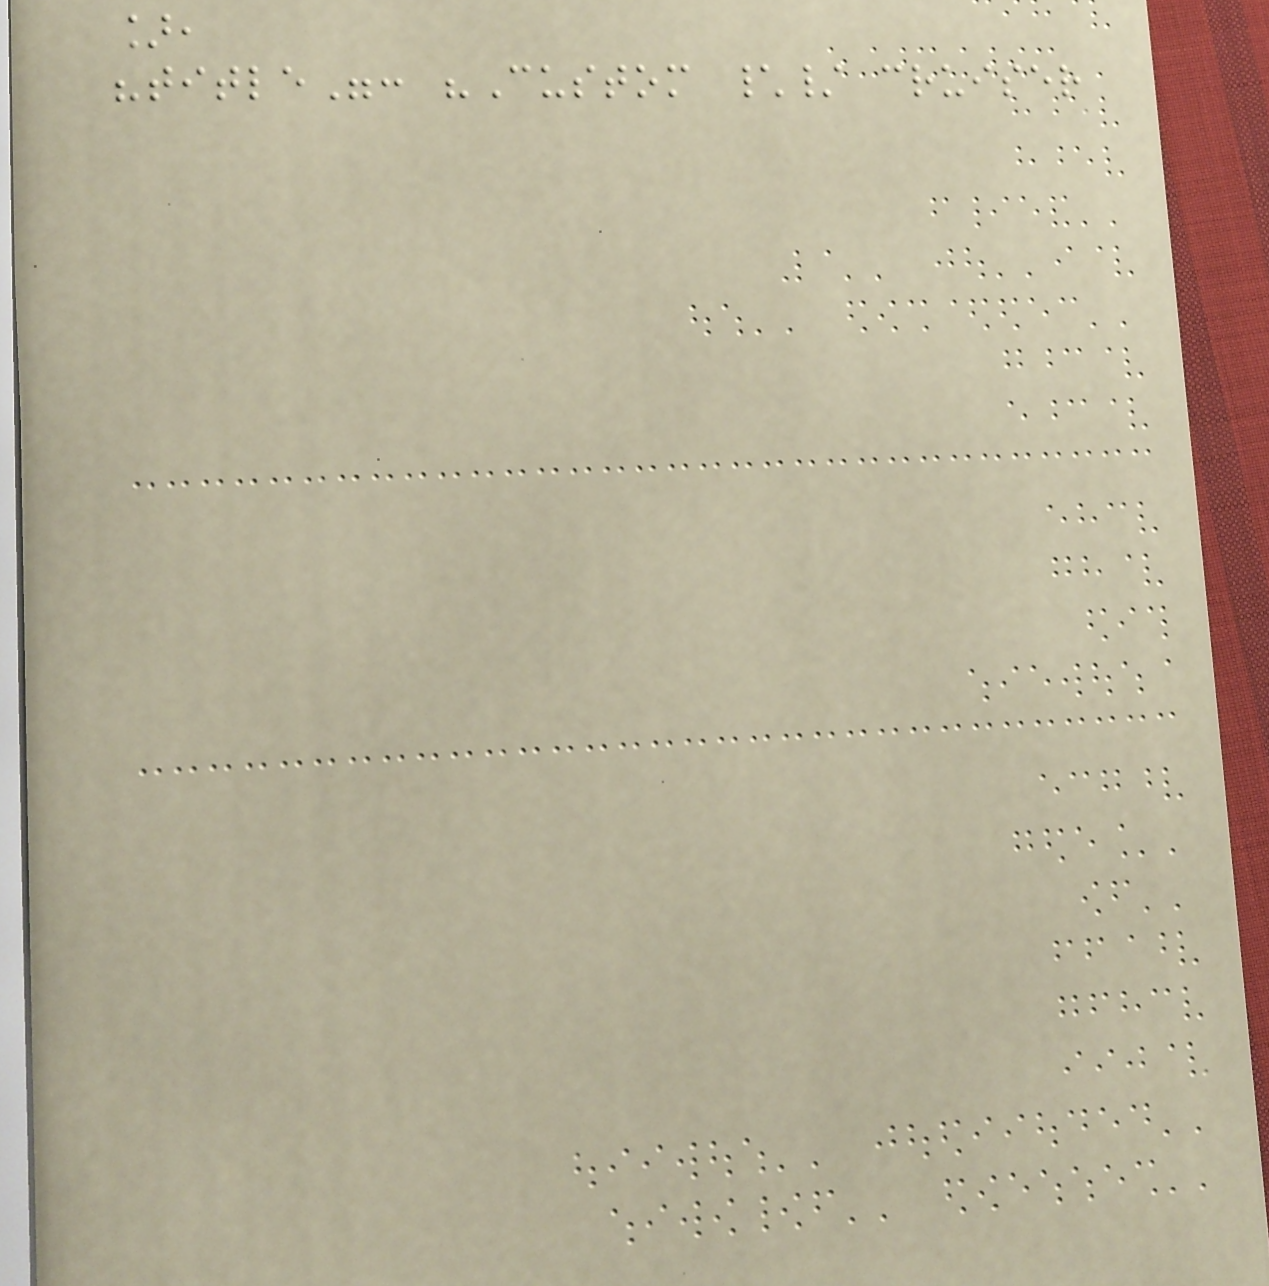],
"title": "Custom \/ cruiser
